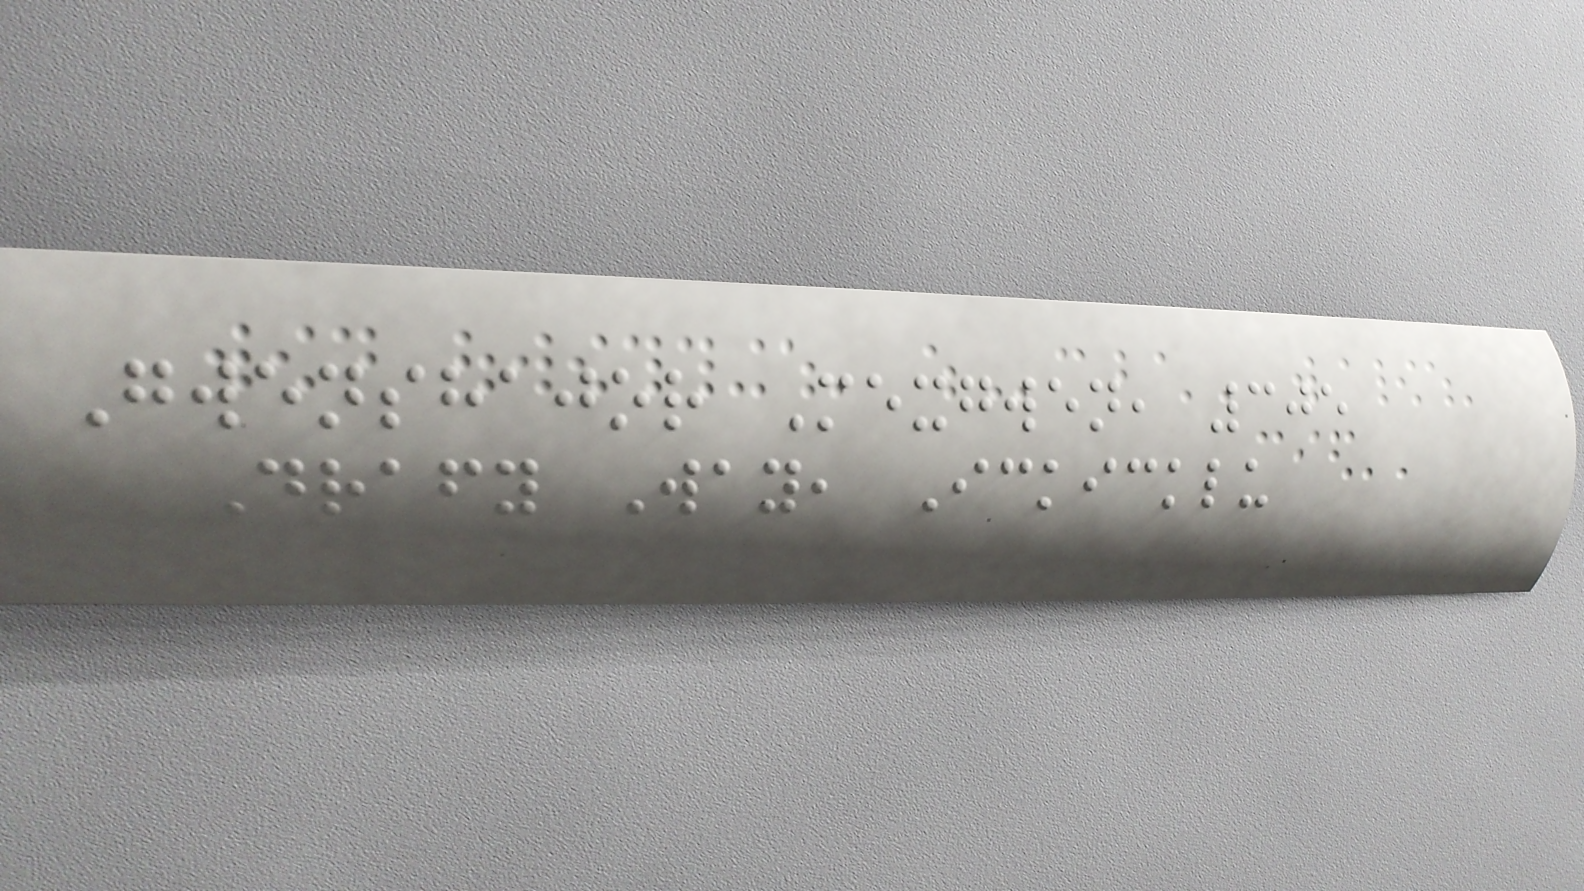Gwenshajor Mexgwen, 305
Drafy Way, Ickicklu
